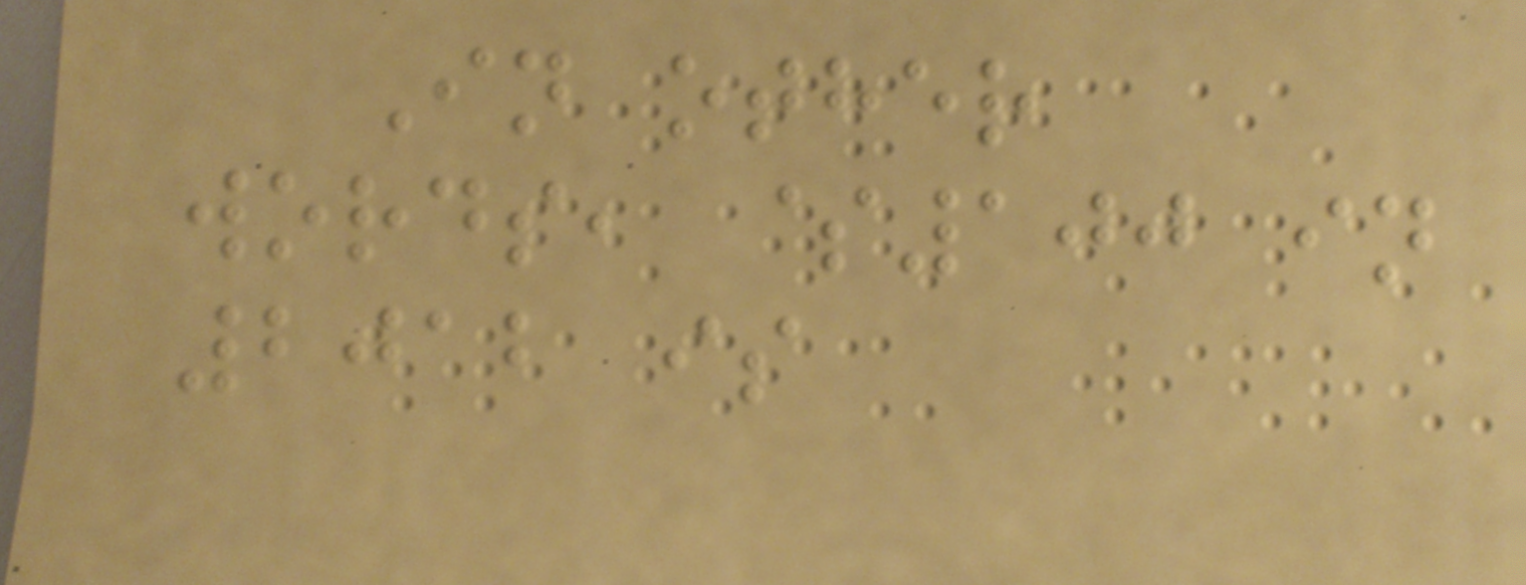In other
words, $100 in
2012 is
